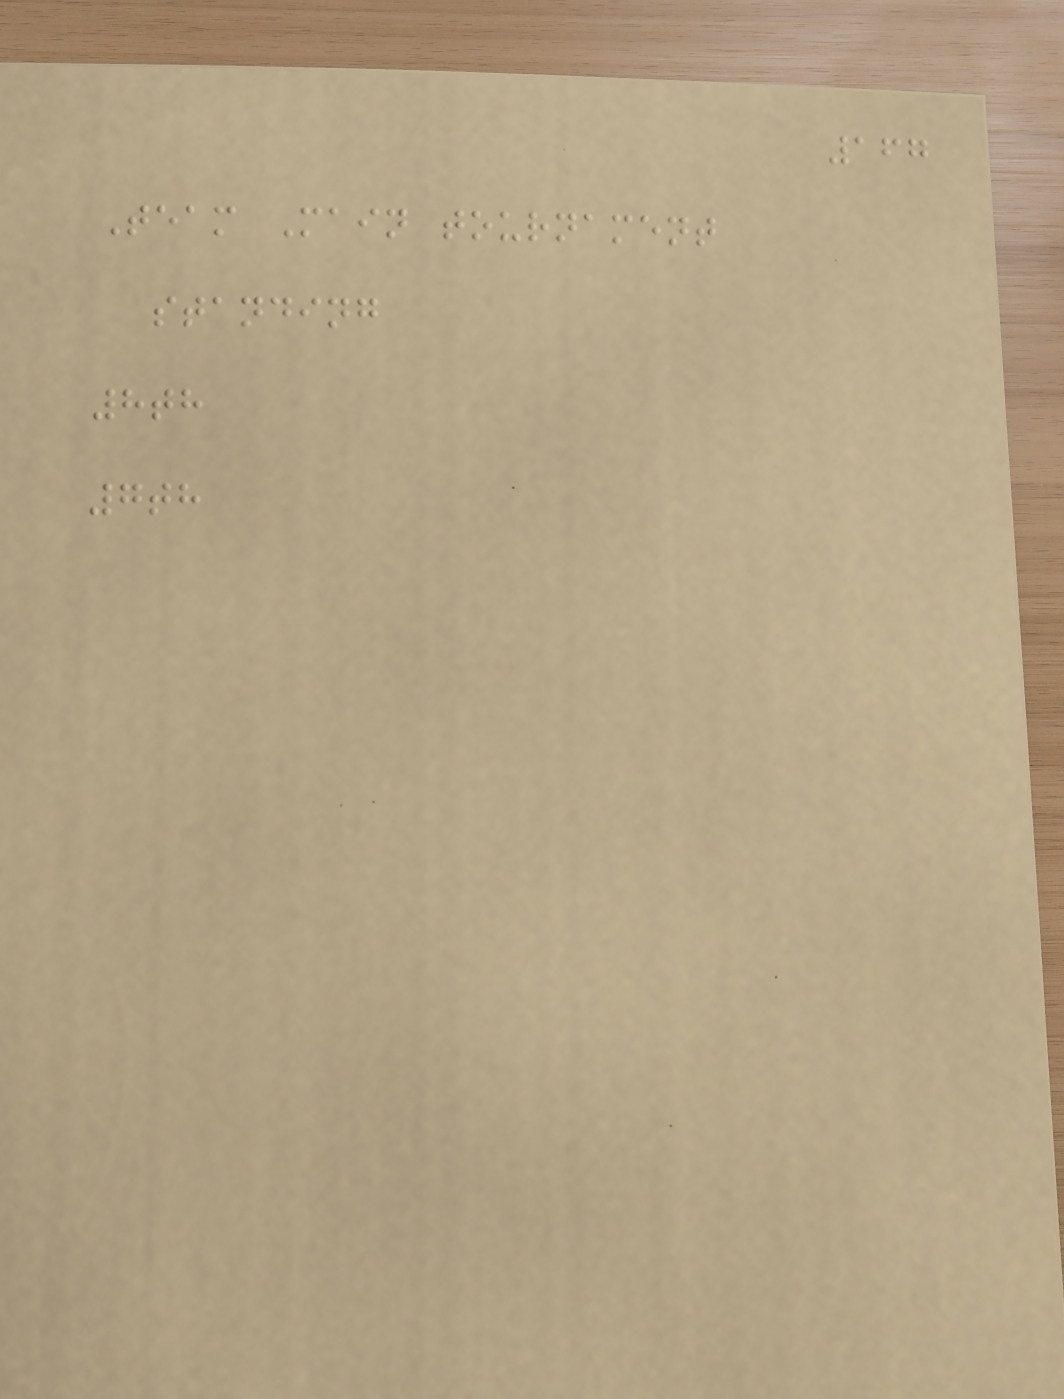167
Team Main tournament
standing
8th
7th
